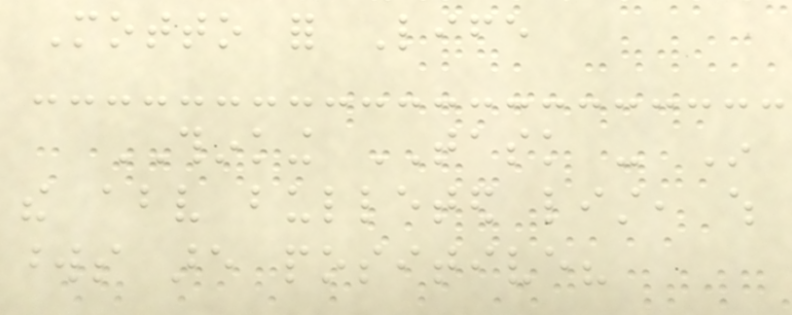Motto for Life
THINKING TASK - In
the above bulleted list, which
words are positive?
